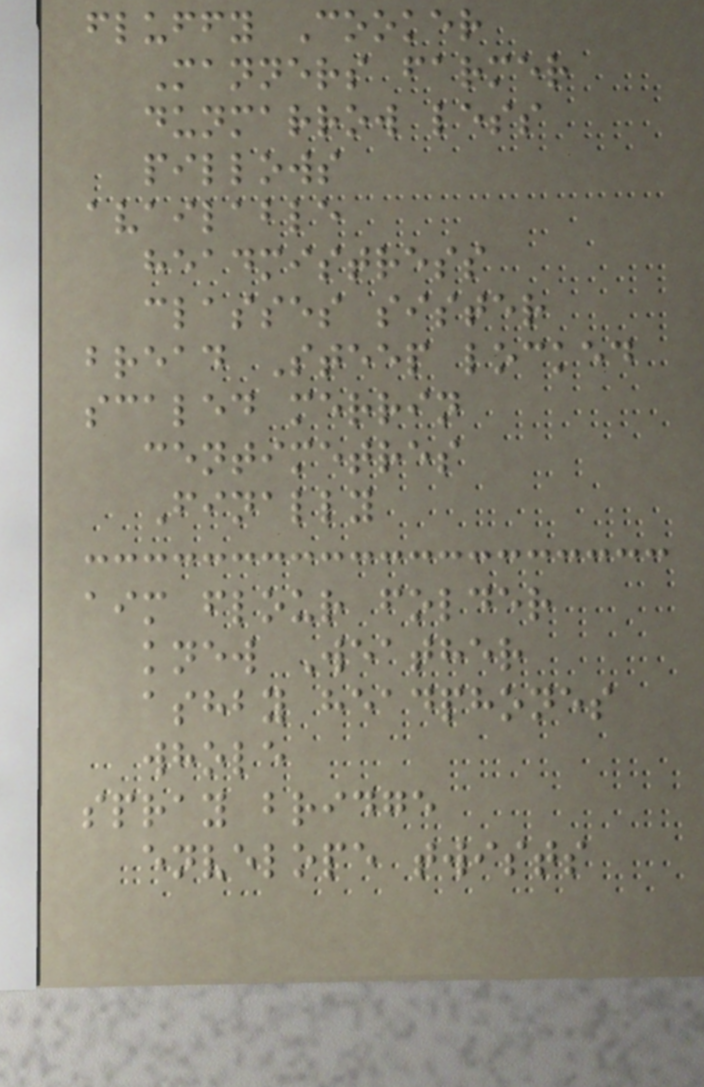fluffy Cooker
Manners farmer
dunmarrow less
pillows
available
headmistress
classes sister
bread Steep locked
scaled merrin
centimetres
Finally
aim flour folder
knew Weather
ashby headphones
whole
spray bridge
envelope twists
